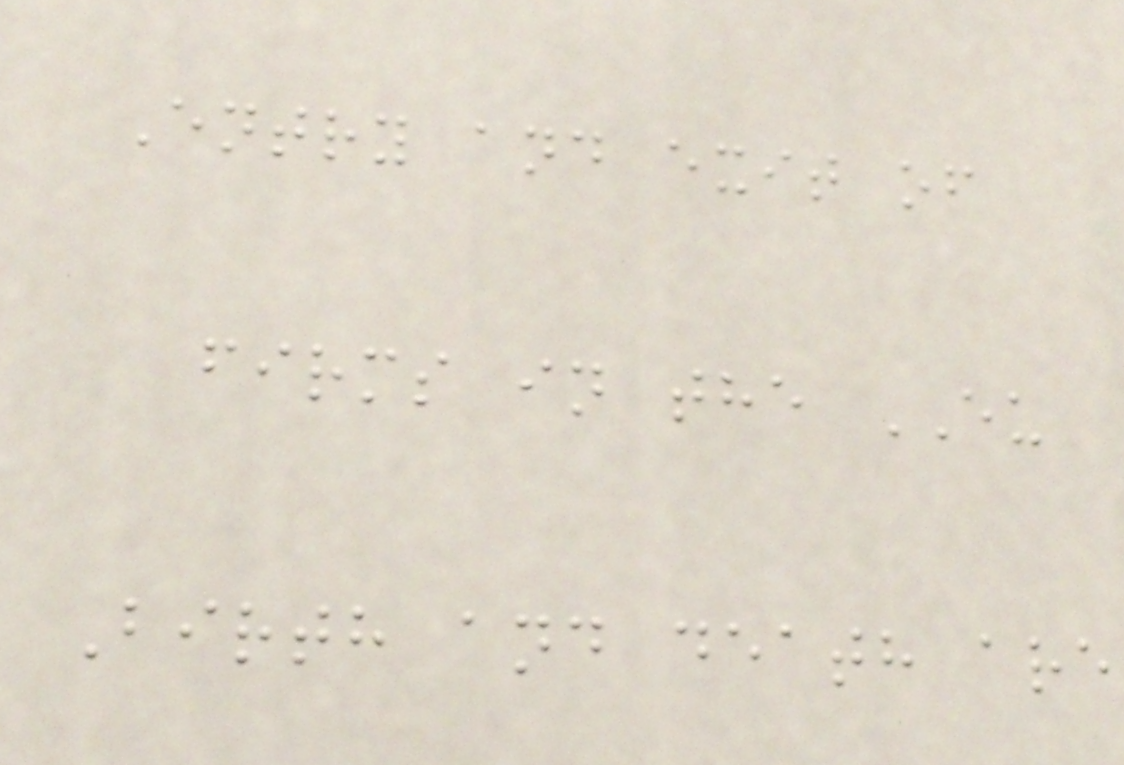Entry and exit of
firms in the EU
Birth and death are
